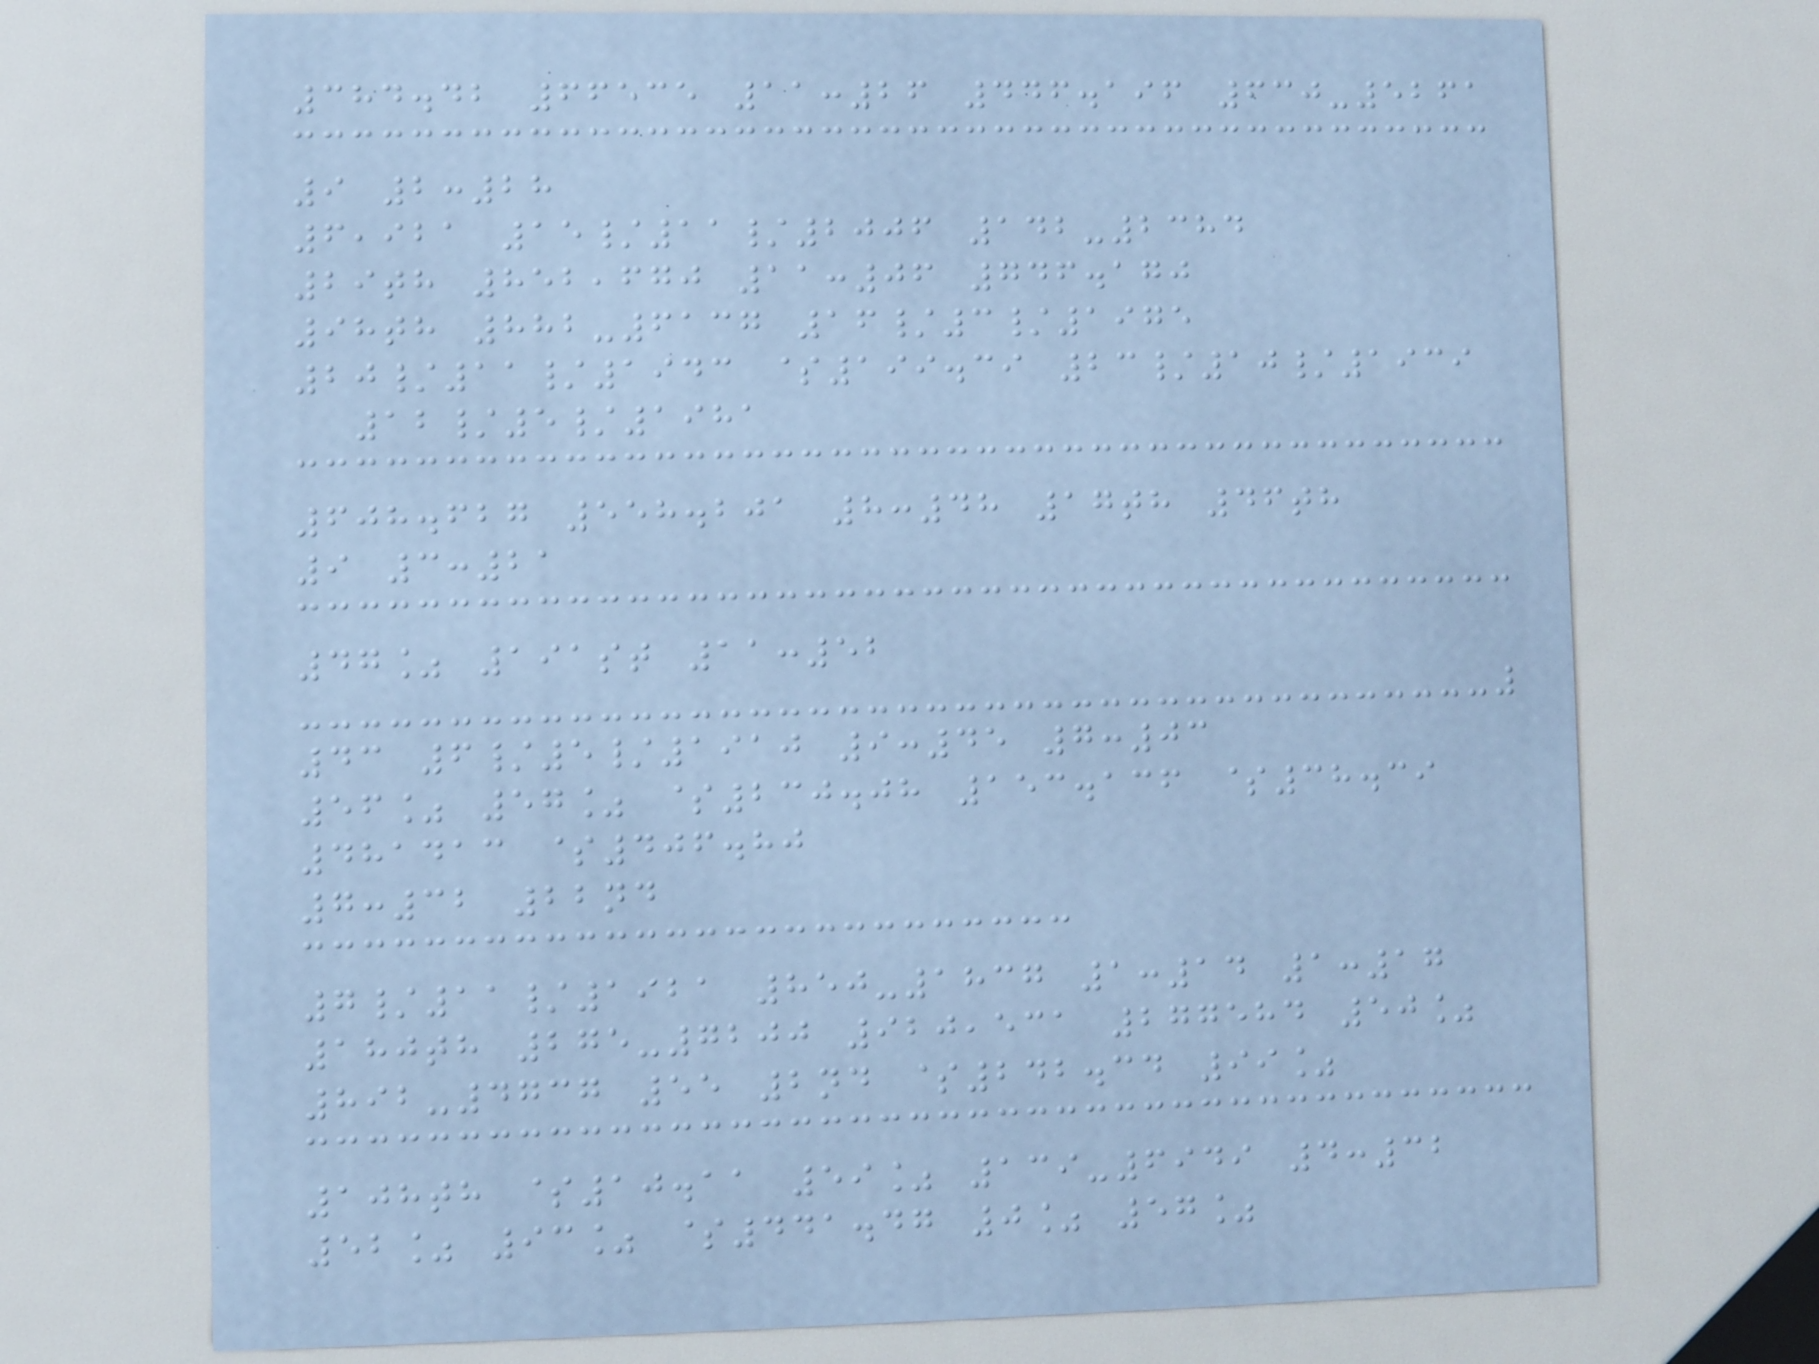384.42 66535 11:26 446.196 630-5261
9 2:28
6,921 15/11/2006 142-2384
29th 852,670 11:06 746.170
98th 882-6137 16/3/1975
20/11/1943 $199.39 23/10/1939
12/5/1981
608.627 558.201 8:48 17th 46th
9 3:21
47% 191st 11:52
43 6/5/1910 9:45 7:03
56% 57% $230.08 153.136 $38.39
481413 $406.80
7:32 22nd
7/11/1921 850-1837 1:14 1:17
180th 275-7200 920,531 277584 50%
892-4737 55 2nd $242.34 99%
108th $10.11 59% 139-6949 4:32
52% 93% $441.47 0% 57%
